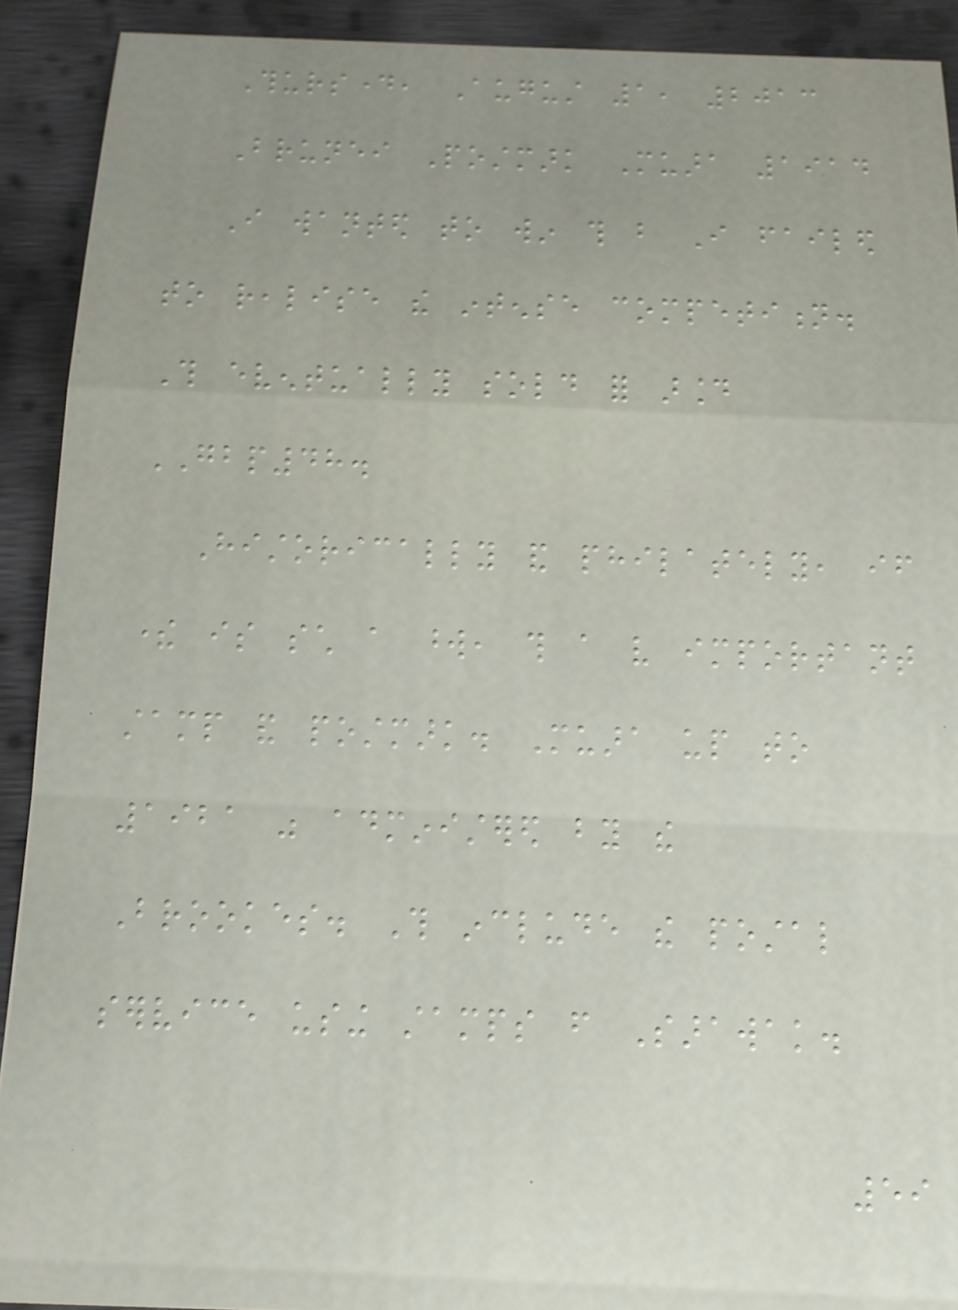Thursday, August 1, 2013
Brunei Postmark Muara 1914
I wanted to win this but I failed
to realise the intense competition.
This eventually sold for around
GBP48.
Historically and philately, if
there is such a word, this a very important
stamp and postmark. Muara up to
1921 was administered by the
Brookes. This include the postal
service using stamps from Sarawak.
59
